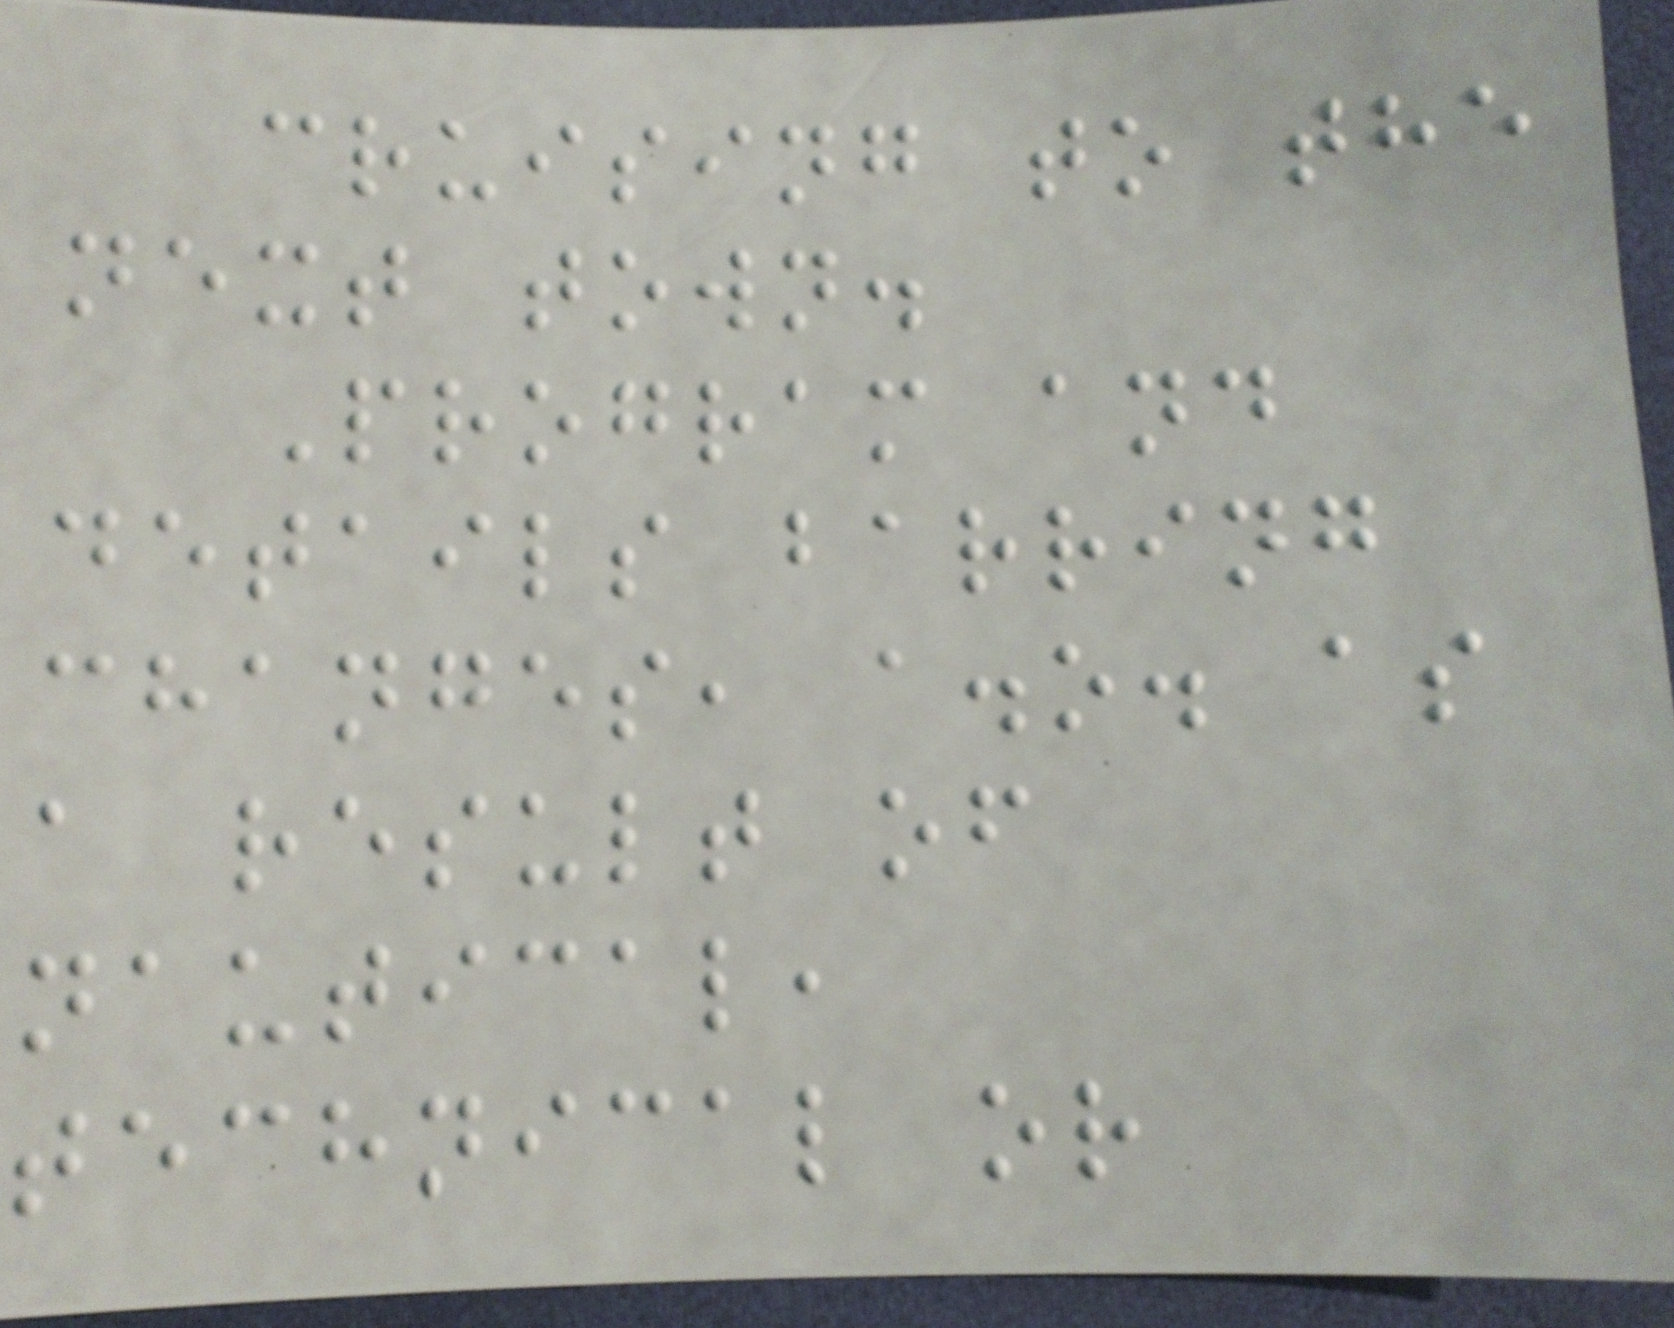cruising to the
next town.
Program and
details barring
changes, a.o. as
a result of
nautical,
technical or
